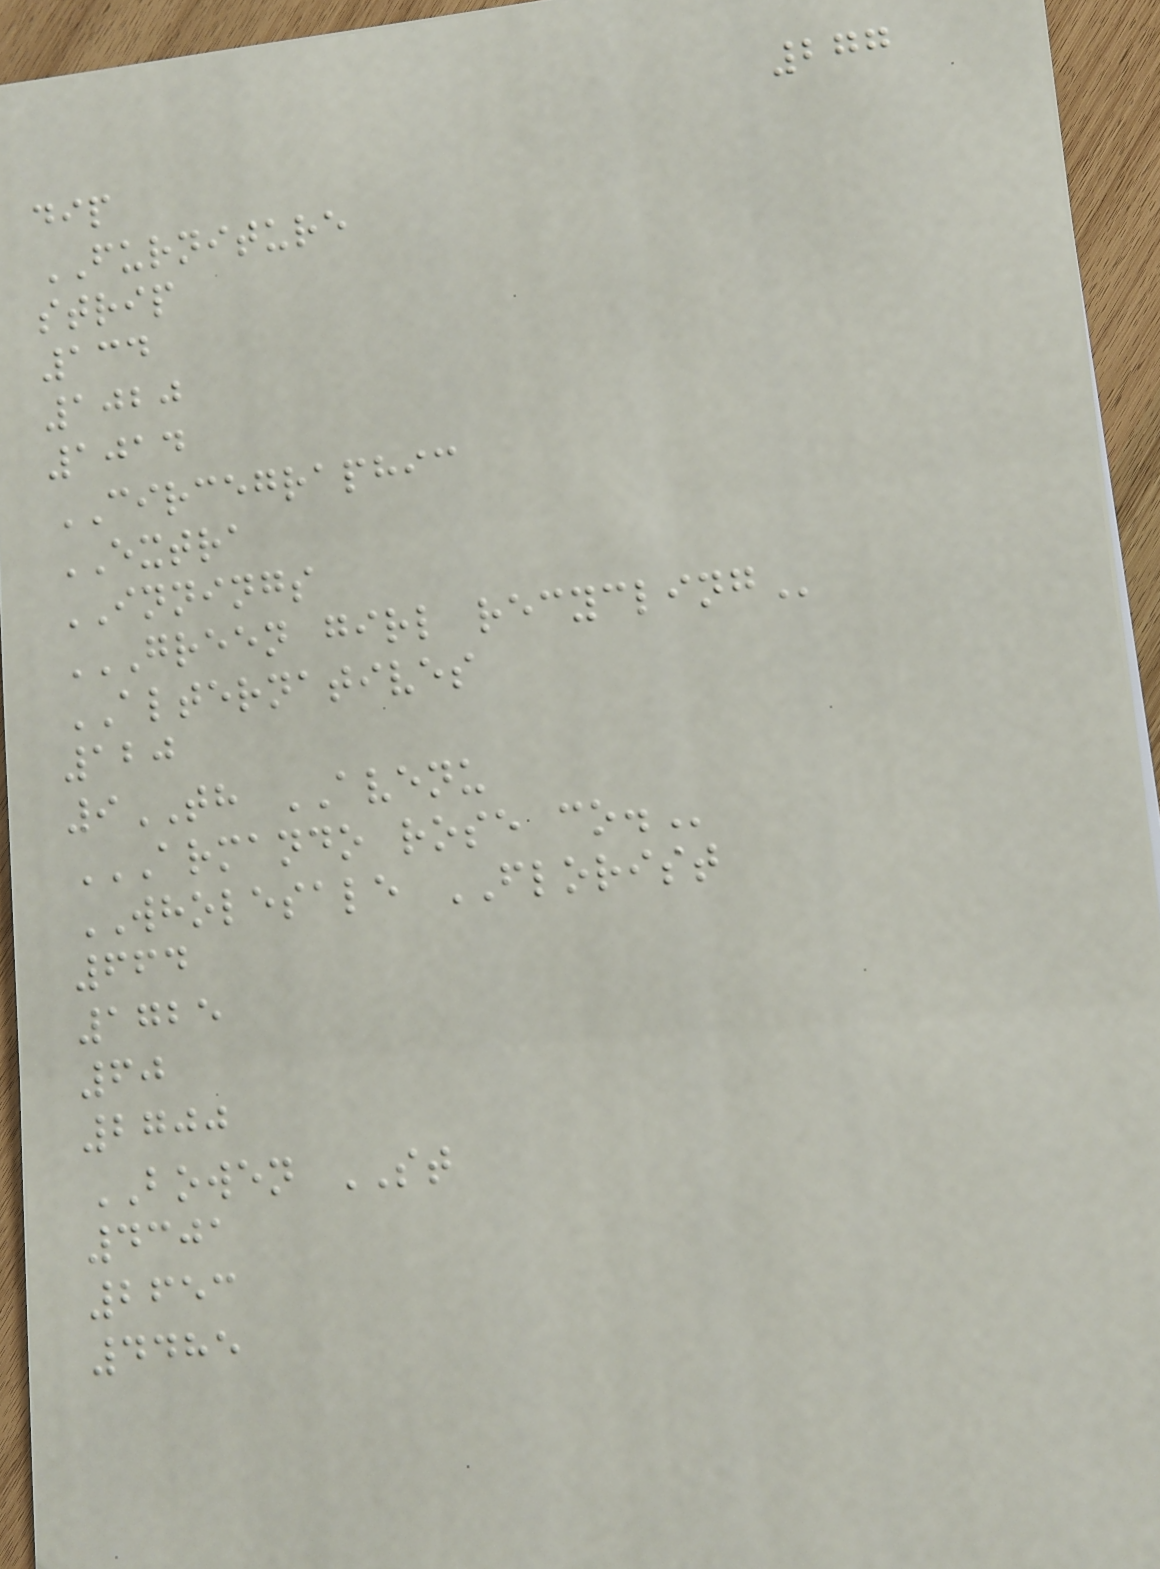277
dip
FURNITURE
strip
134
1020
1014
CIRCEGRAPHIC
EXTRA
INNINGS
GREEN GIRL RECYCLING
ALTERNATIVES
120
9TH AVENU
ARMANDO ROSE CO.
WHOLESALE FLORIST
664
1725
60
2700
BOWEN ST
4301
2653
4485
